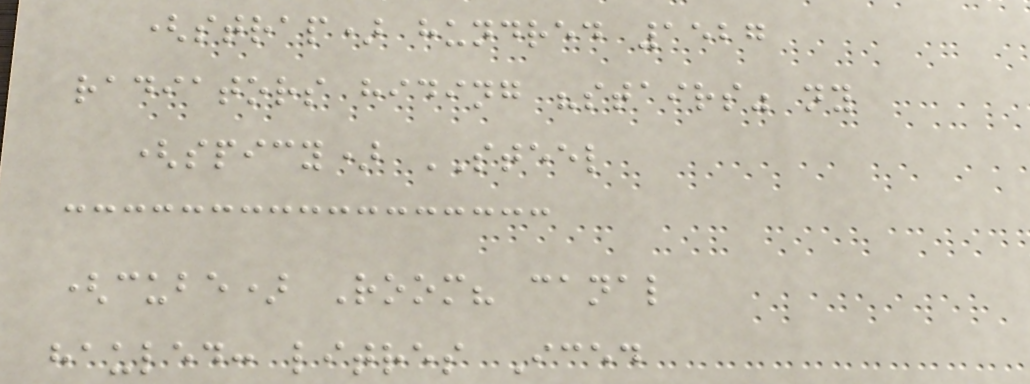(strap) hundred 1527
radiators hiding "stairs" ny
(spicy) STEEL
(cube) Room? canal
hauled: litres Iced
